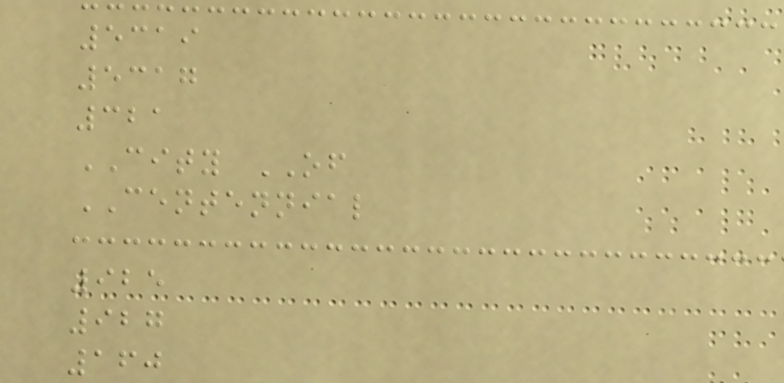5319
5317
321
CITY OF
CENTENNIAL
925
927
160
